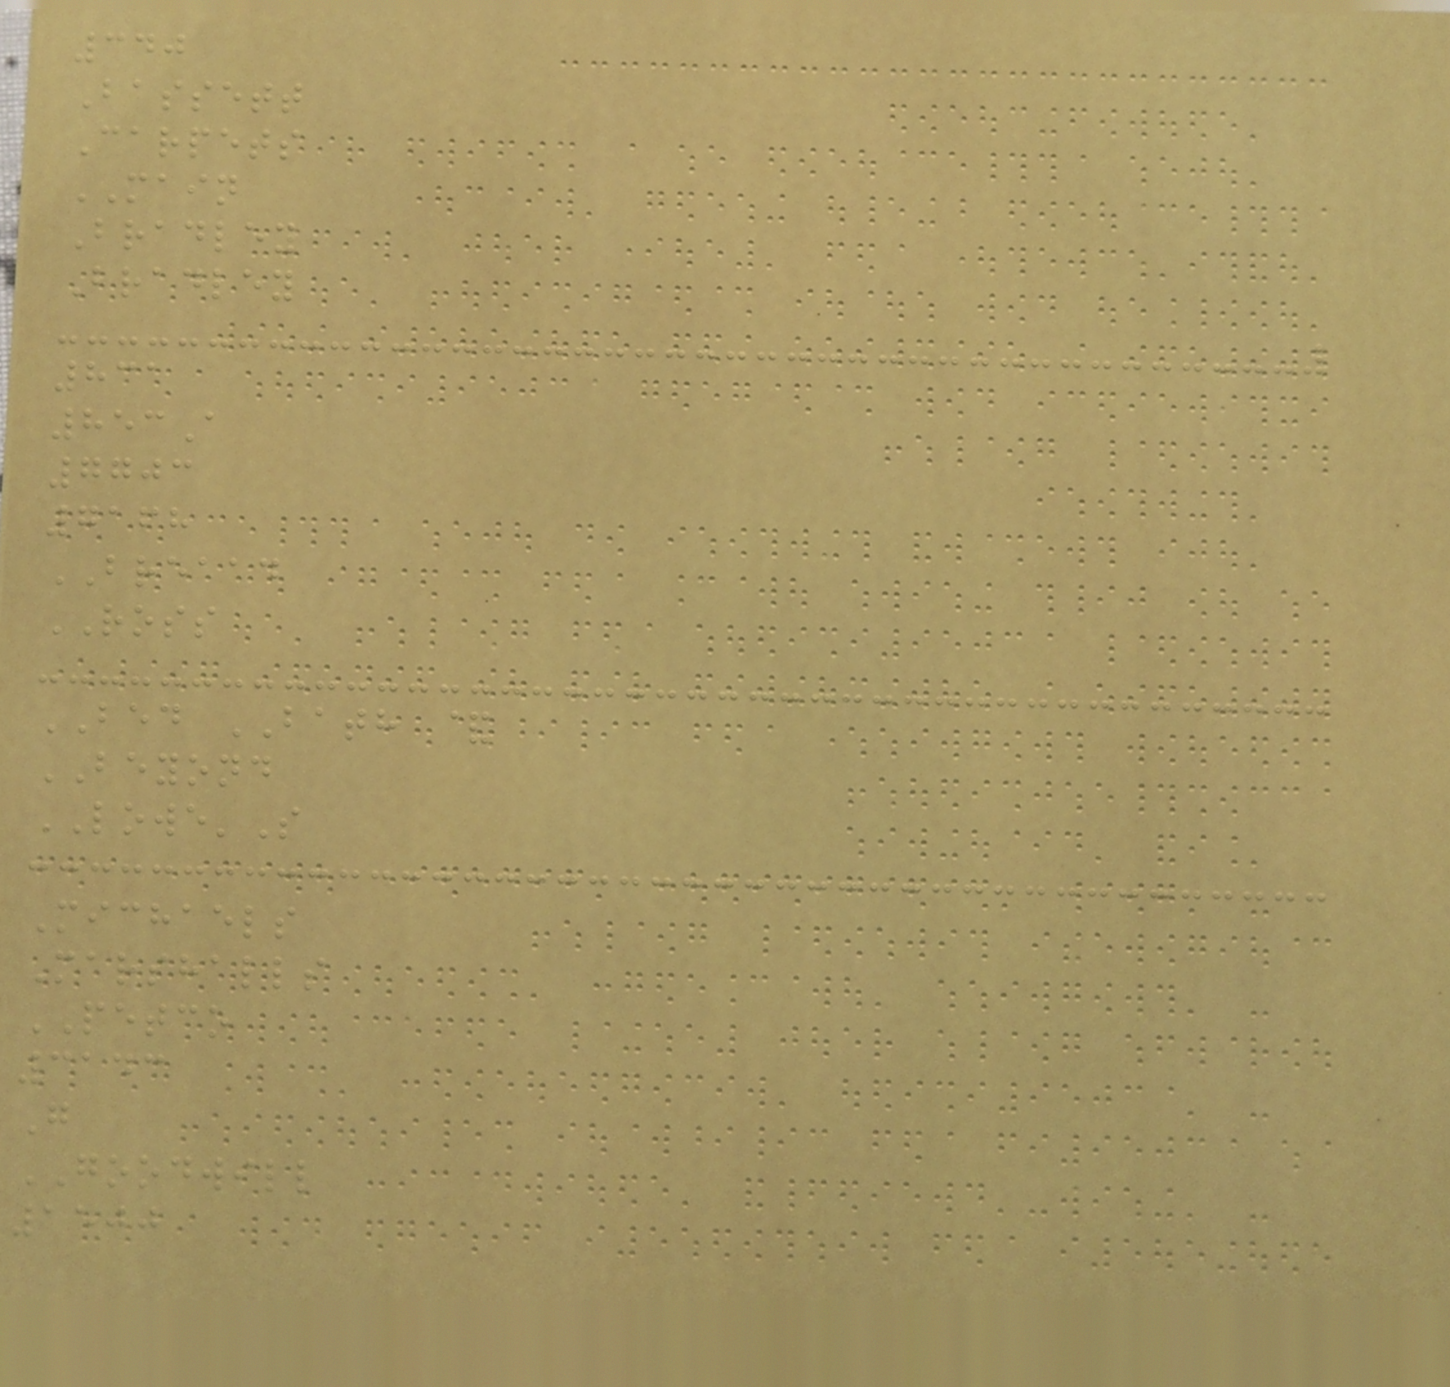340
Bassett
Carpets
MAIN
Bradley
Bradley
831
853A
7703
7168
BREAAD
ROSS
BED BATH &
BEYOND
LOWE'S
Michaels
Marshalls
PETCO
3143
G
GOODWILL
1500
